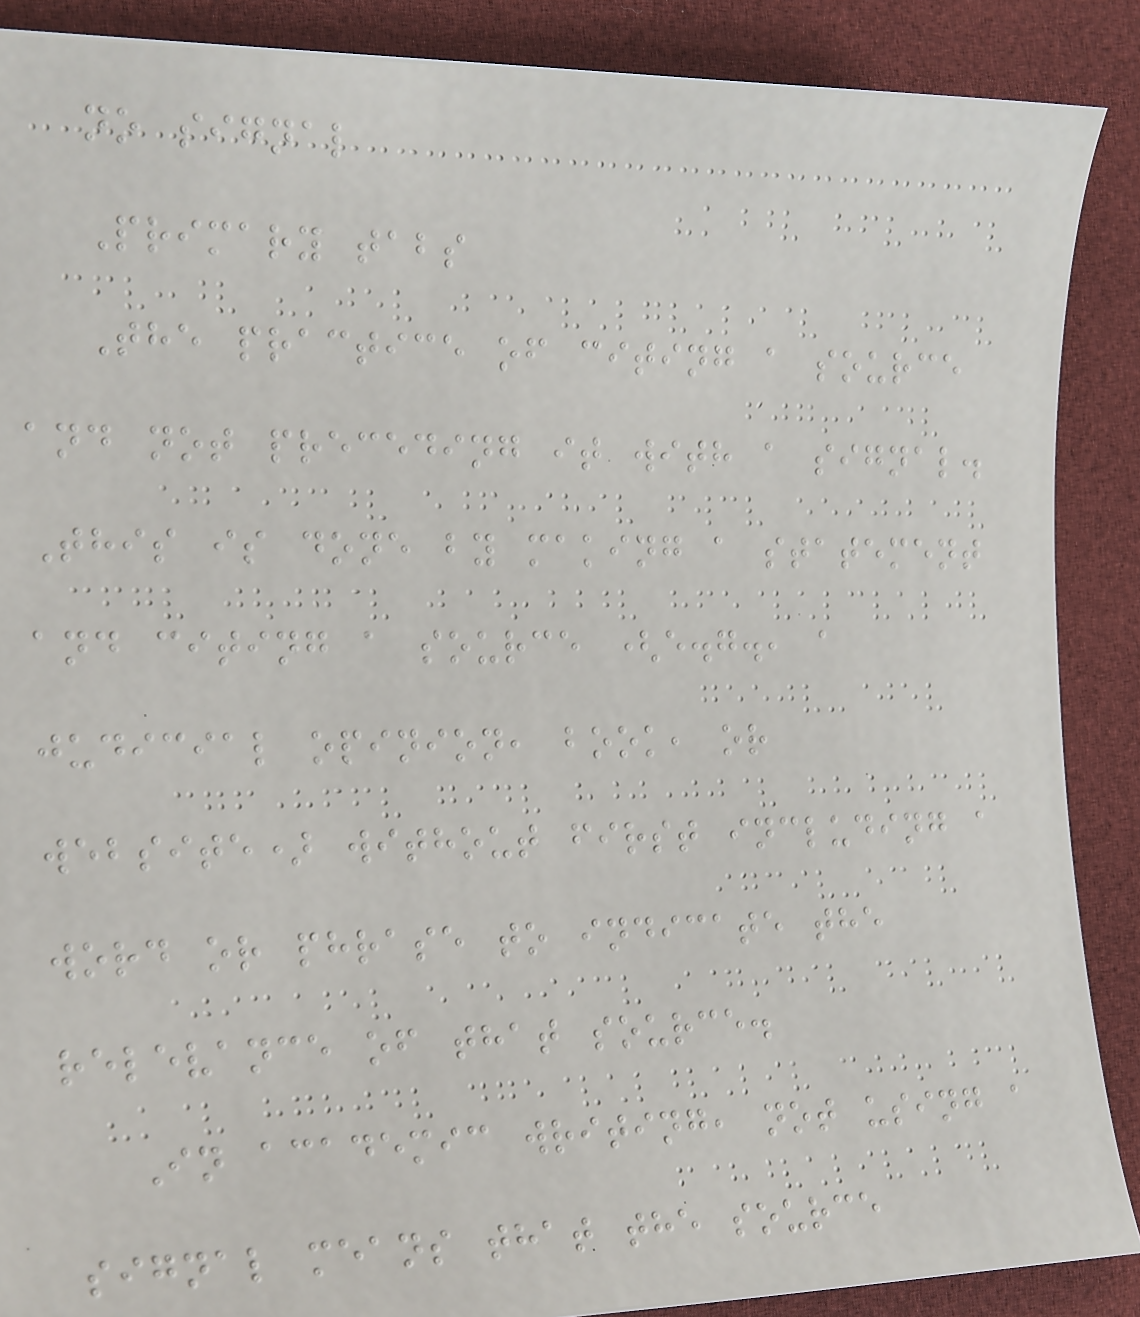no signal
Primary tabs
The practice of citing a source
and not preceding it with a signal.
This is done by making a statement
and citing a source (e.g., a
judicial opinion, book, or
website) without first including a
word or phrase to indicate the
relevance of that source.
In academic writing, not using a
signal means that the source
